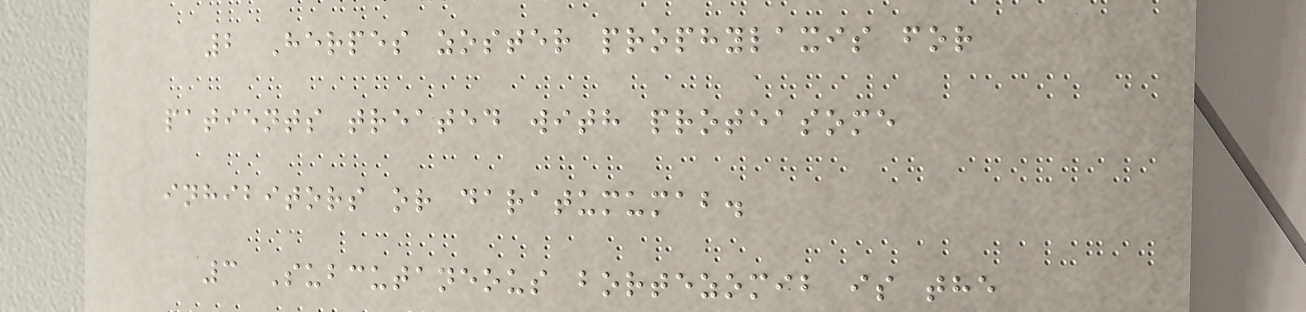2 Herpes zoster prophylaxis for
patients treated with proteasome
inhibitors or daratumumab.
3 Subcutaneous bortezomib is the
